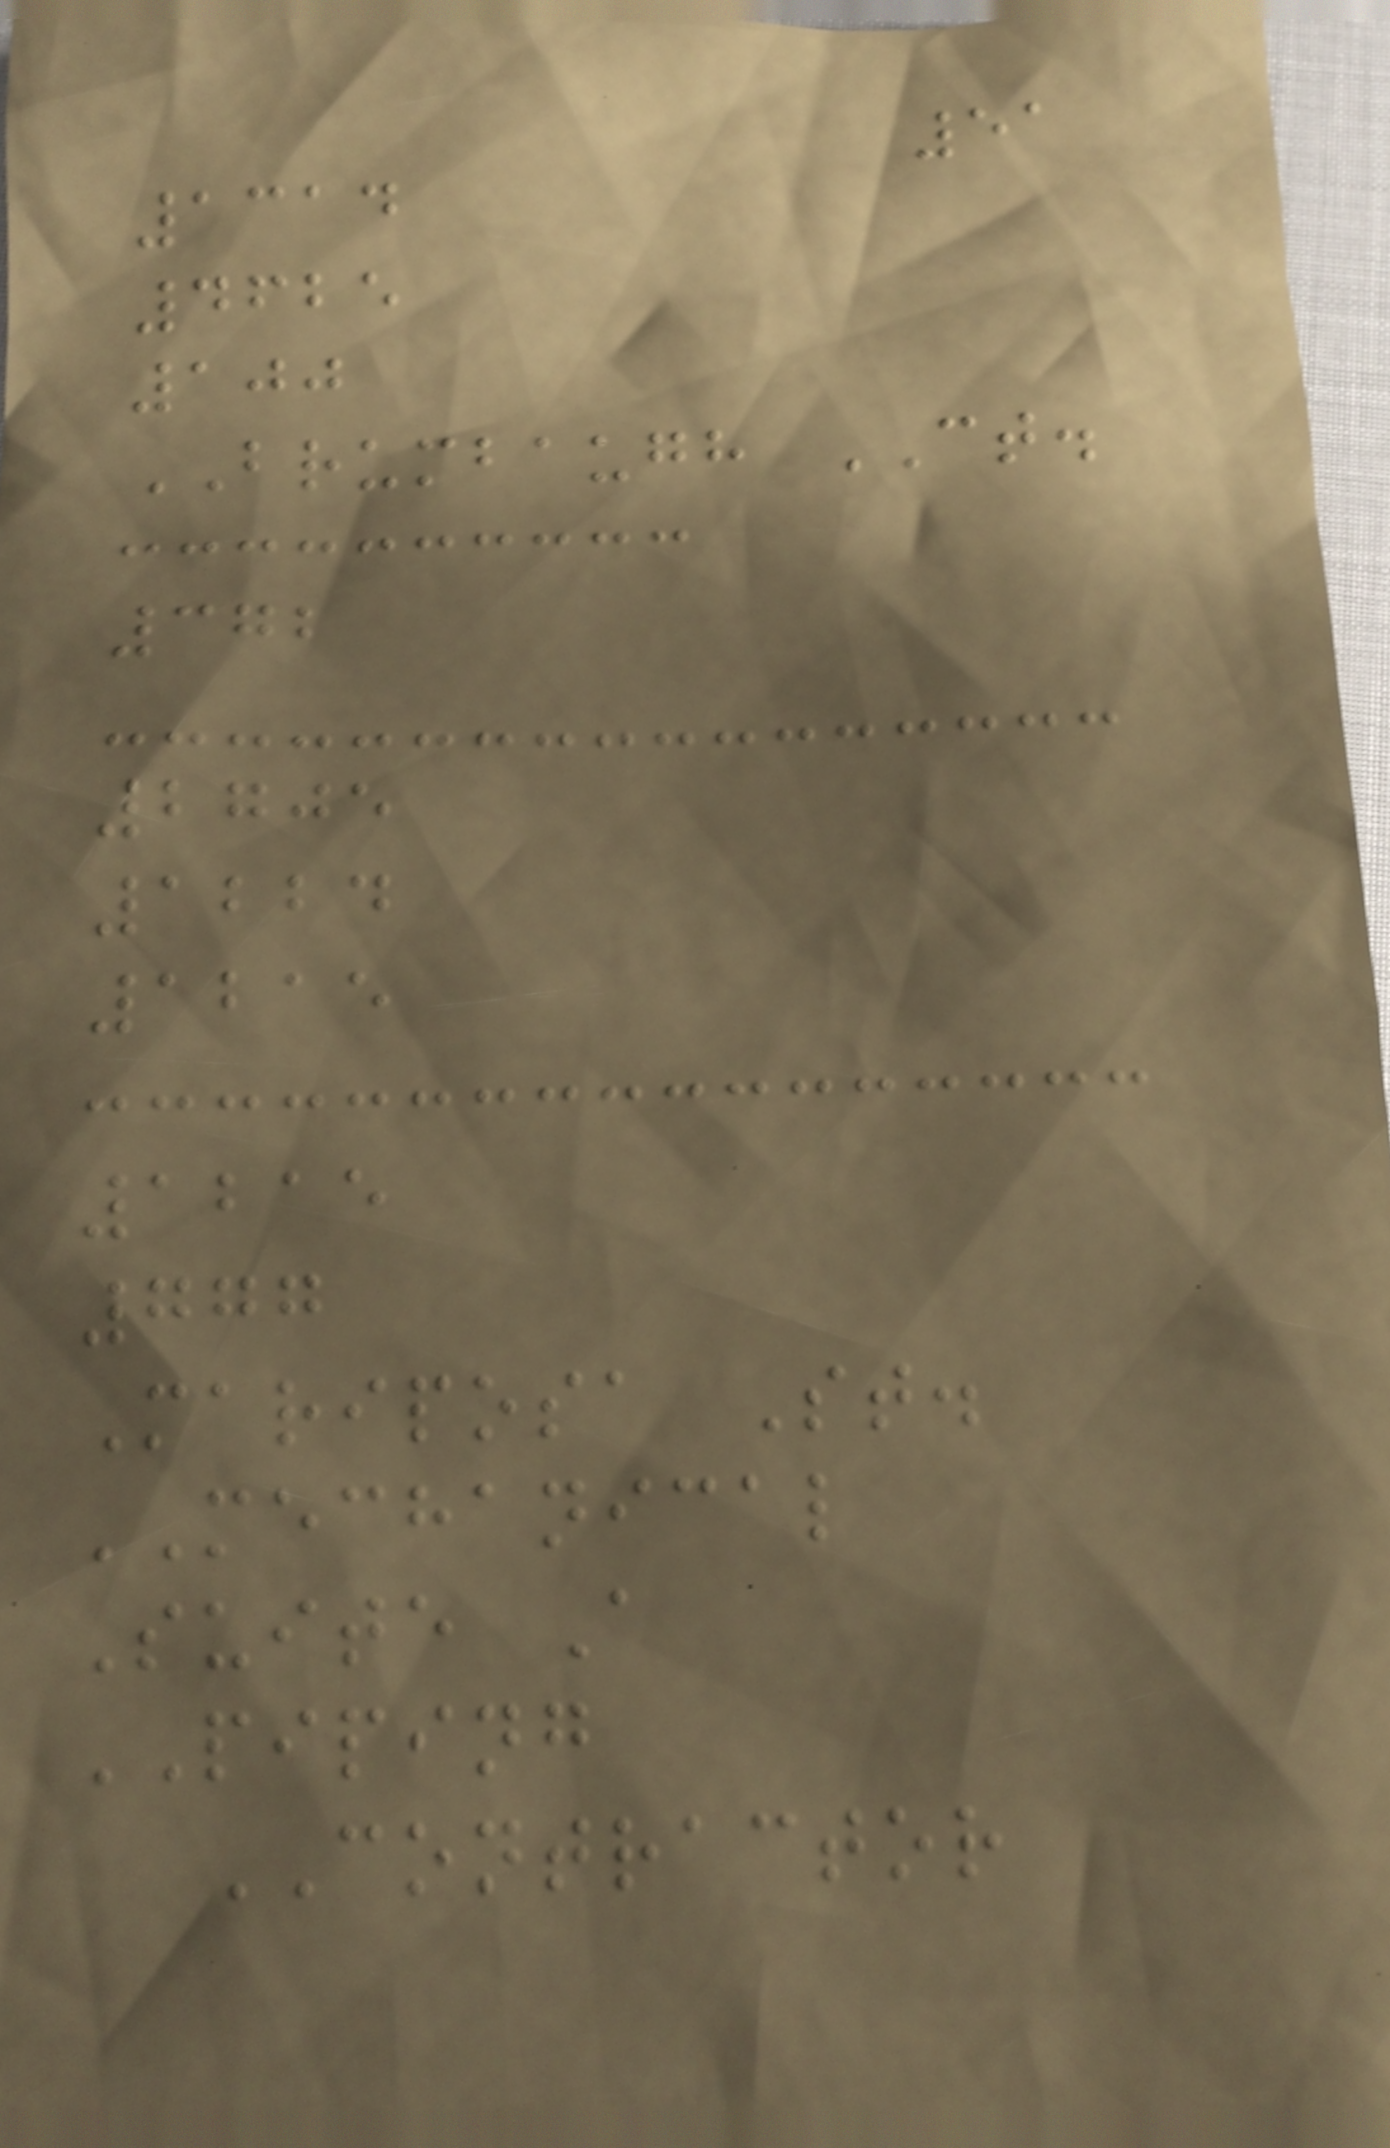51
1314
4625
100
BRUMBAUGH CT.
372
2705
1224
1215
1215
777
Mariposa St.
MECHANICAL
Suite A
PIPING
CONTRACTOR
